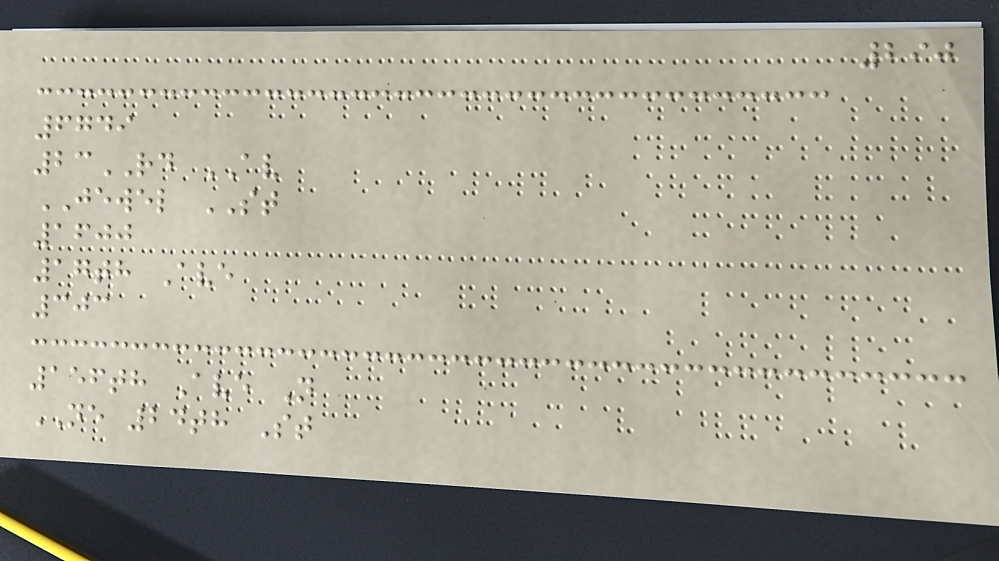290
6749
23RD AV
JEWEL ST
1600
17th Ave
303
156th Ave N
NE 24th St
